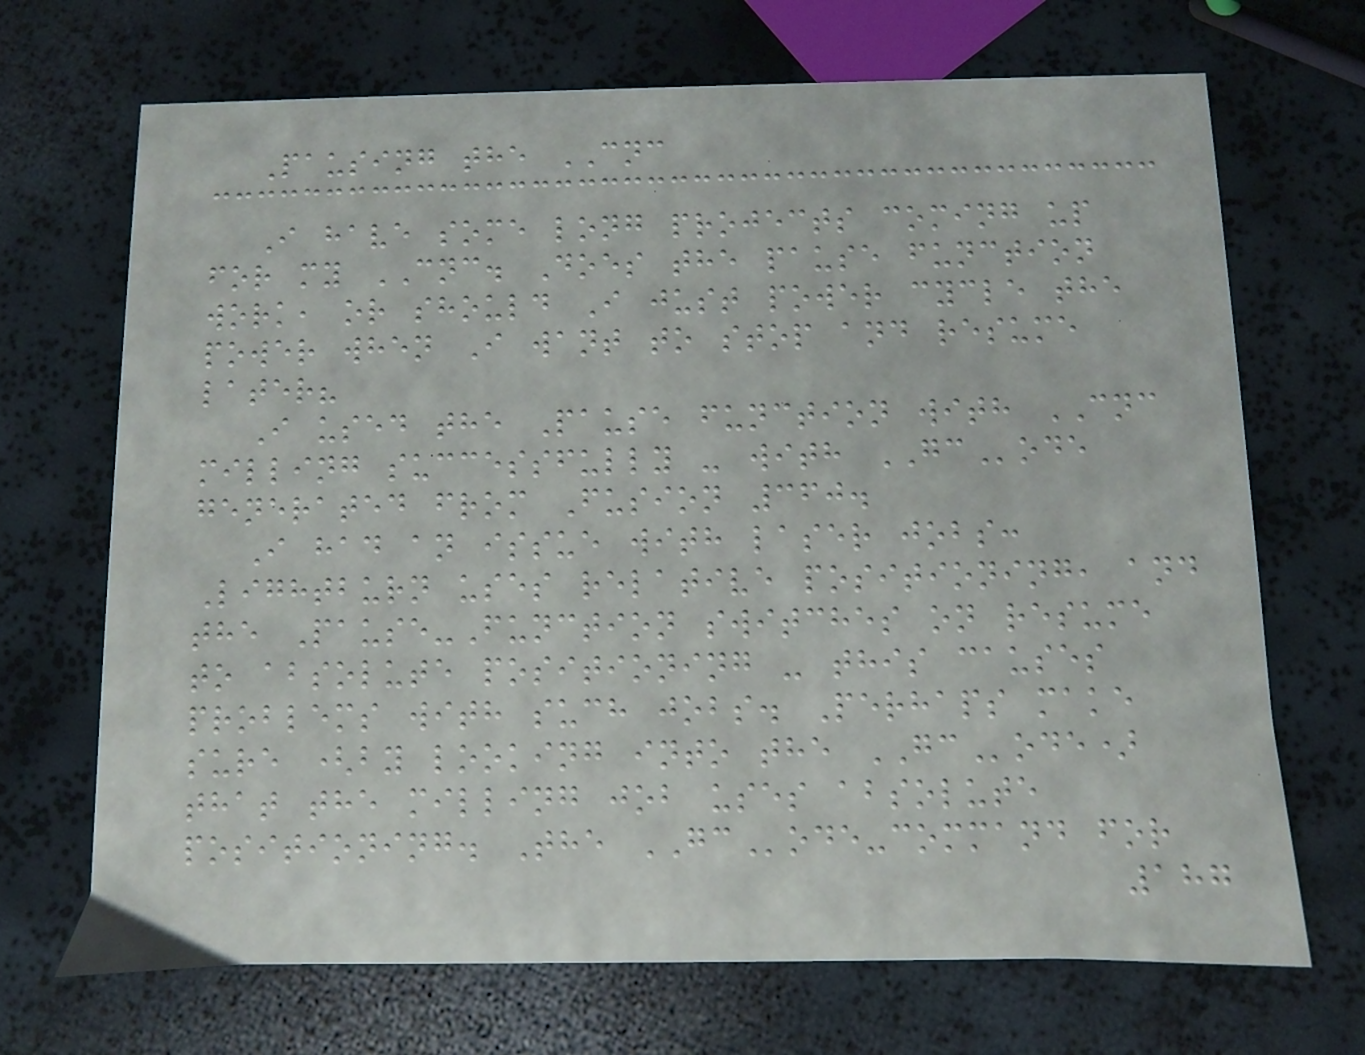Pausing the CNC
I have some long projects coming up
for my CNC. Does the pause function
work, or should I just power cycle the
power when I want to stop and resume
later?
I used the Pause function with CNC
milling successfully - with GCode
generated from Fusion 360.
I had an issue with laser jobs:
Lightburn uses relative positioning, and
the Pause-Function switches on resume
to absolute positioning - this causes
problems with such jobs. Perhaps make
sure (by looking into the GCode)
that the milling job uses absolute
positioning. The GCode-command for
187
